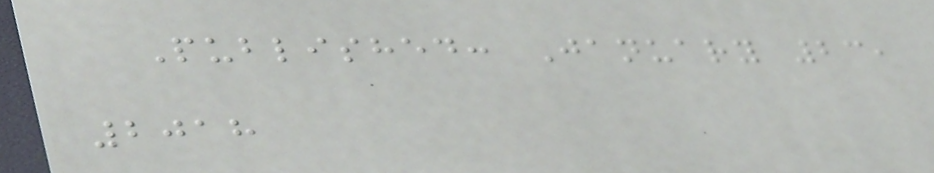Published: January 23,
2018
